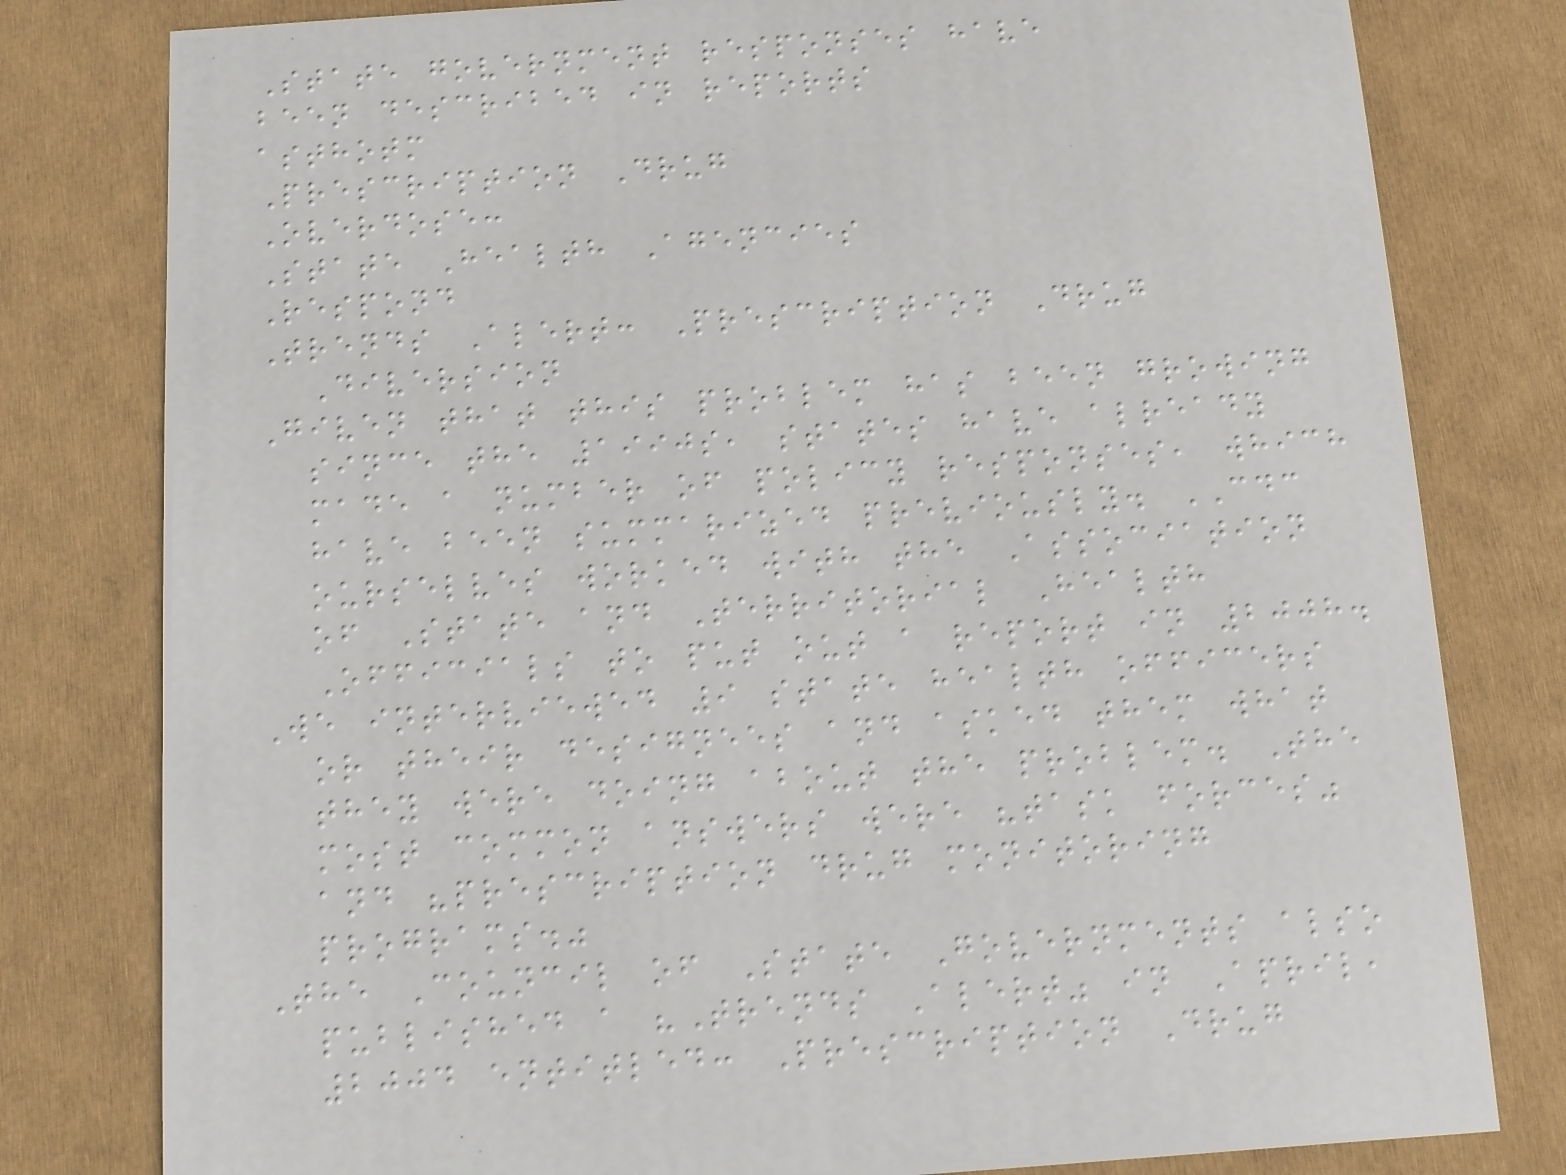State government responses have
been described in reports
asthotm
Prescription Drug
Overdose:
State Health Agencies
Respond
Trends Alert: Prescription Drug
Diversion
Given that this problem has been growing
since the 1990s, states have already
made a number of policy responses, which
have been summarized previously. CDC
ourselves worked with the Association
of State and Territorial Health
Officials to put out a report in 2008.
We interviewed 9 state health officers
or their designees and asked them what
they were doing about the problem. The
most common answers were "task forces"
and "prescription drug monitoring
programs."
The Council of State Governments also
published a "Trends Alert" in April,
2004 entitled: Prescription Drug
